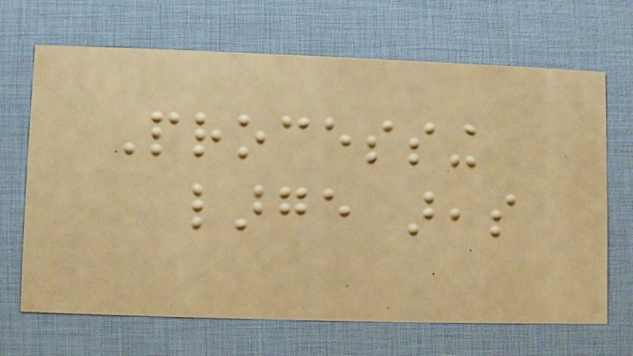Processing
large areas
